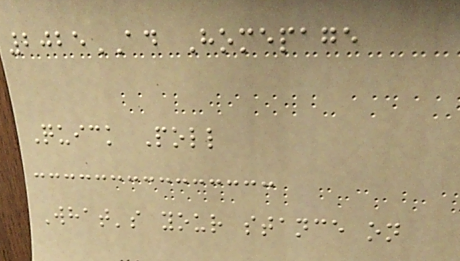2025AD Homepage
Quick Poll
What's your stance on
